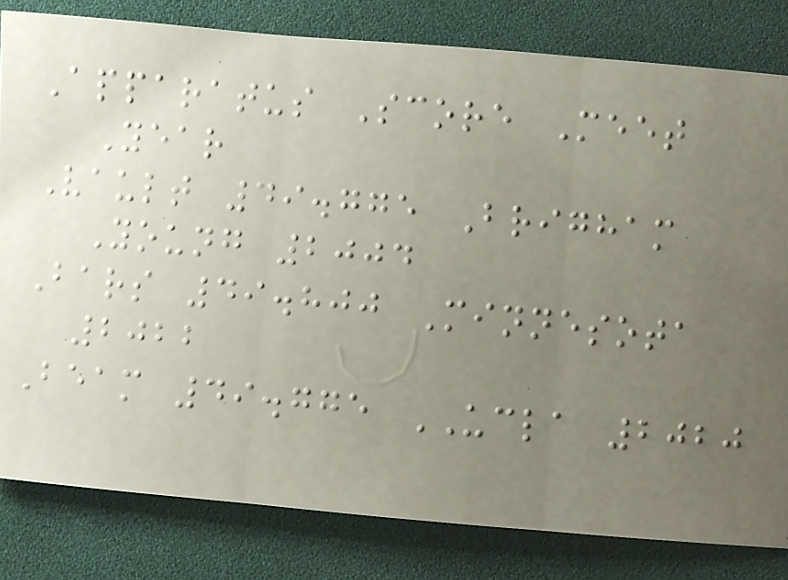Apparatus Score Meet
Year
Vault 49.775 Brigham
Young 2004
Bars 49.800 Minnesota
2022
Beam 49.775 UCLA 2020
